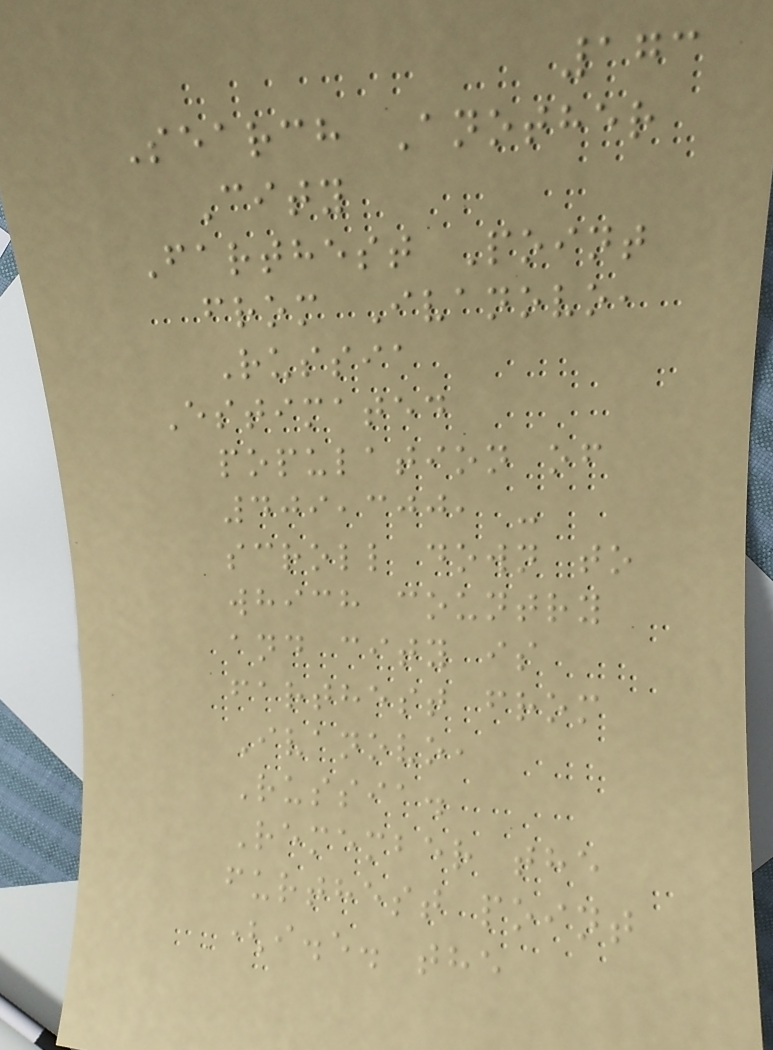173
Search Another
City
Farthest Point
from Ivanovo,
Russia
Estimated
population of
409,300, -
scroll down to
which country
and city is
farthest from
Ivanovo,
Russia.
Remember the
furthest point
(i.e. the
